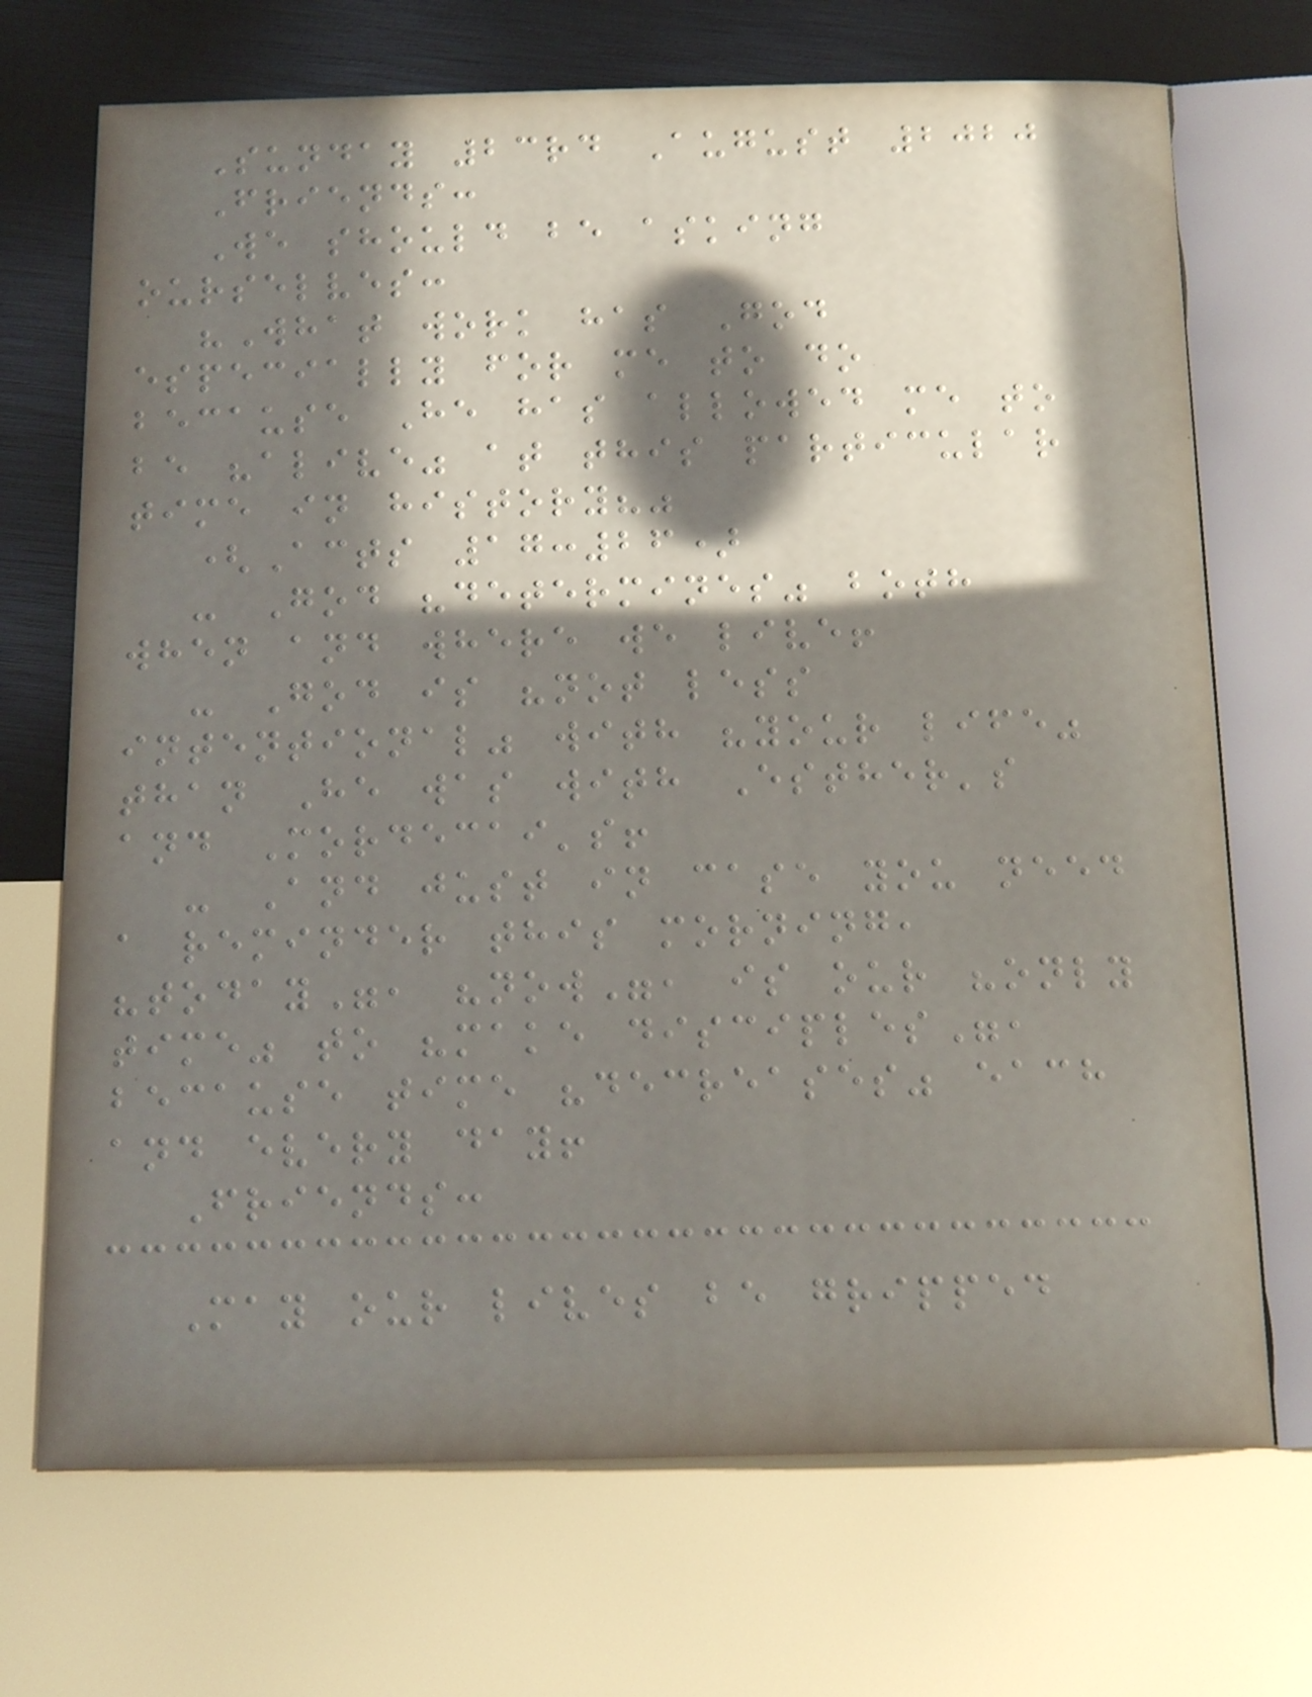Sunday 23rd August 2020
Friends:
We should be asking
ourselves:
"What work has God
especially for me to do
because He has allowed me to
be "alive" at this particular
time in history?"
(Acts 17:26)
- God "determines" both
when and where we live!
- God is "not less
intentional" with "your life"
than He was with Esther's
and Mordecai's!
- And just in case you need
a reminder this morning,
"today", "now", is our "only
time" to "make disciples",
because time "decreases" each
and every day!
Friends:
May our lives be gripped
